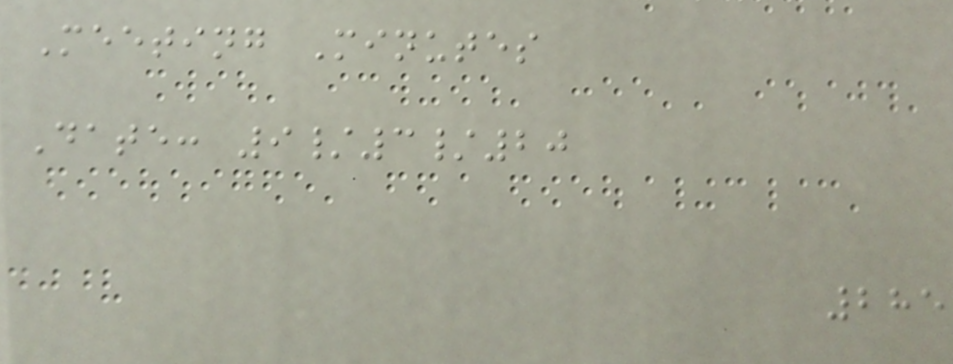Meeting Minutes
Date: 9/3/20
285
